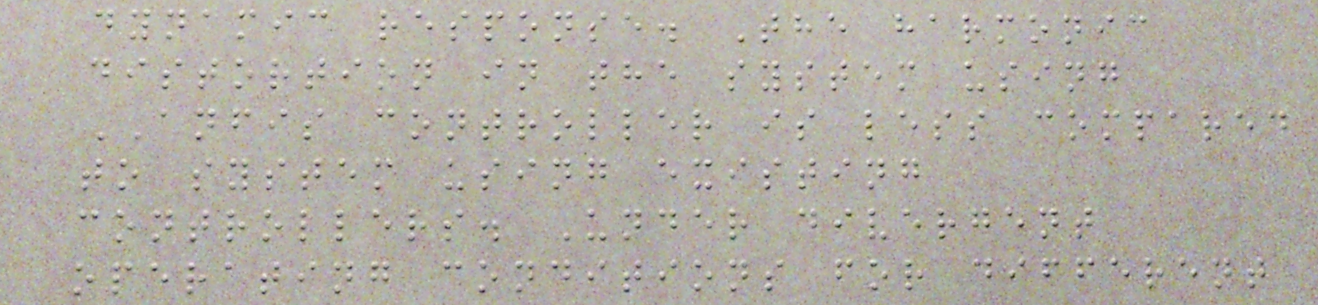dynamic response. The harmonic
distortion in the system using
ANFIS controller is less compared
to system using existing
controllers. Under divergent
operating conditions for different
